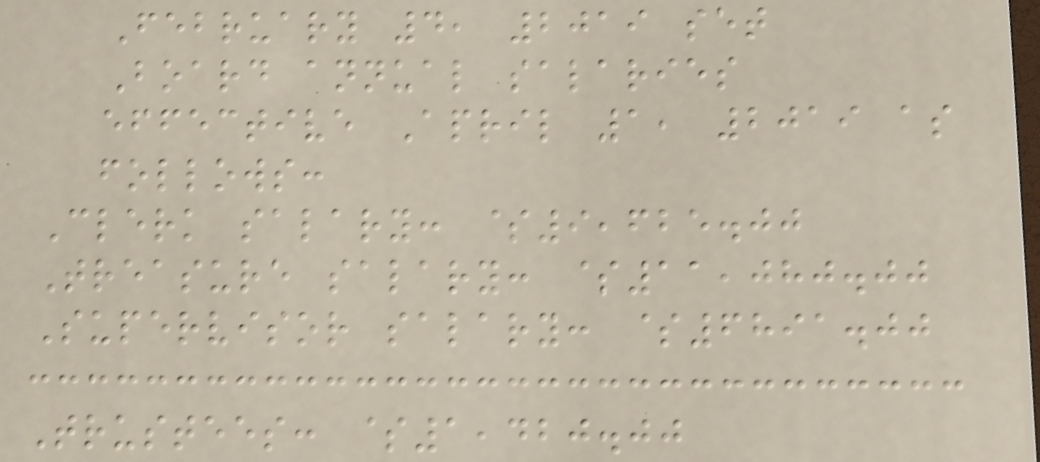February 4, 2019 set
Board annual salaries
effective April 1, 2019 as
follows:
Clerk salary: $9,625.00
Treasure salary: $11,080.00
Supervisor salary: $6891.00
Trustees: $1,420.00
